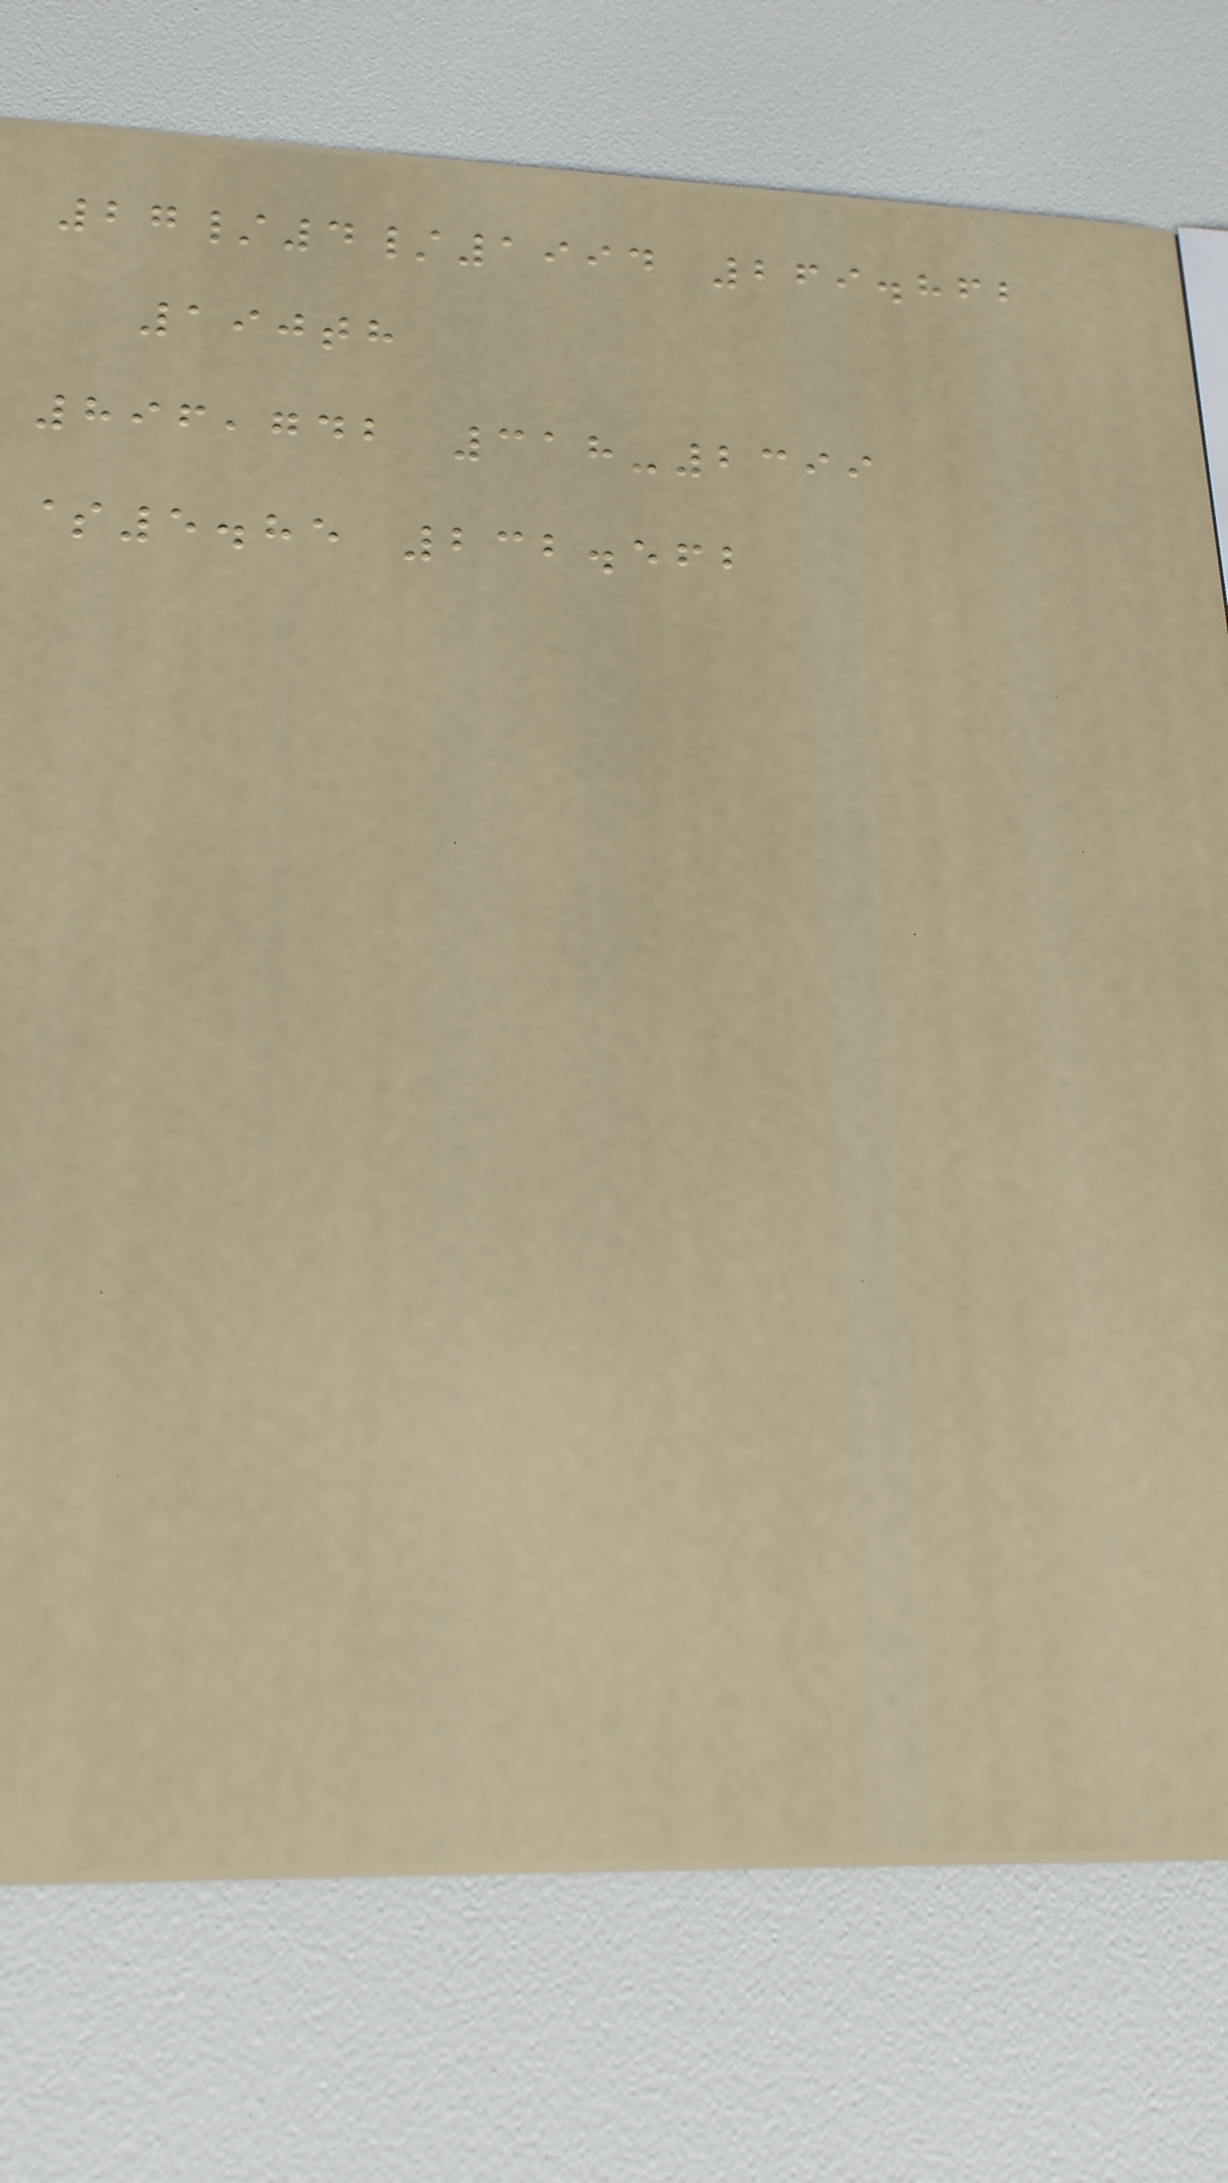27/4/1994 269.862
190th
896,742 318-2399
$5.85 232.562
